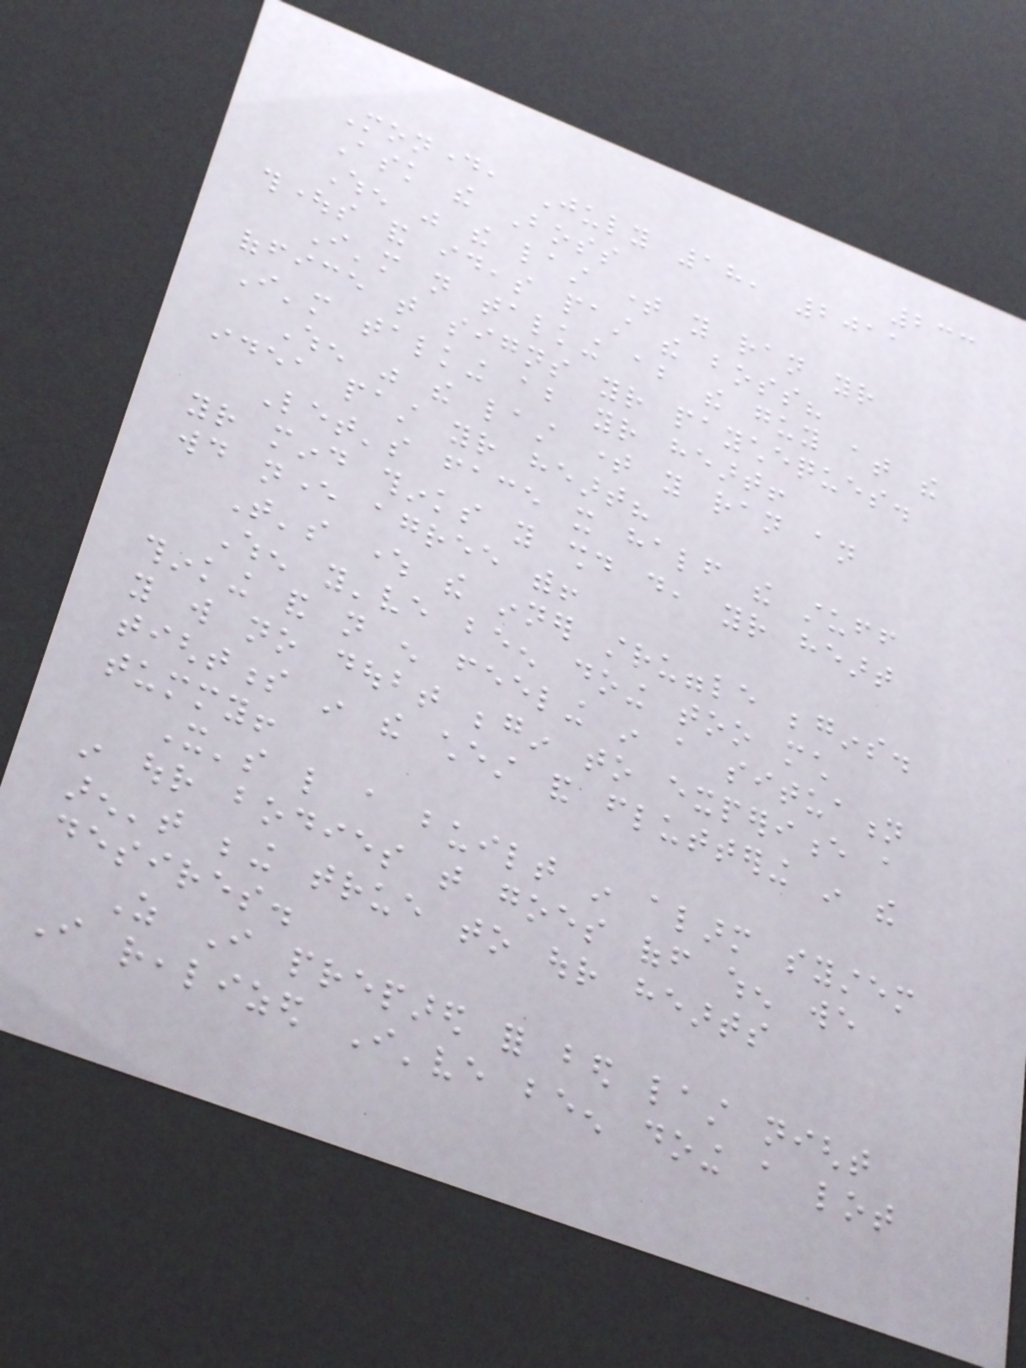233
Monday, July 18, 2011
Ask the Boss
When was the last time you ran your
thoughts and ideas past the boss?
I'm not talking about the guy at the
office that signs your paycheques.
I'm talking about your heart!
When was the last time you ran an
idea past your heart?
Let's face it half the stuff
your mind thinks you should do, your heart
would never agree with!
That's where the inner struggle begins.
When you've been doing too much
thinking and not enough feeling in a situation
you will no doubt begin to experience a
tightness in the chest and fluttering in the
tummy!
It's like a built in alarm system
in our bodies that goes off when we
aren't being true to our hearts
desires.
As I prepared for bed last night
I realized I've been doing a lot
